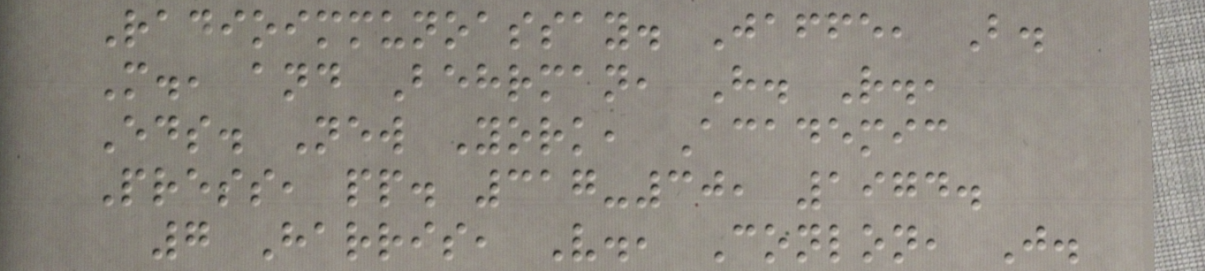Radioimmunoassay. Jaffe, B.
M., and Behrman, H. R.,
Eds. New York, Academic
Press, pp. 317-30, 1974.
7 Harris, V., Conlon, J.
